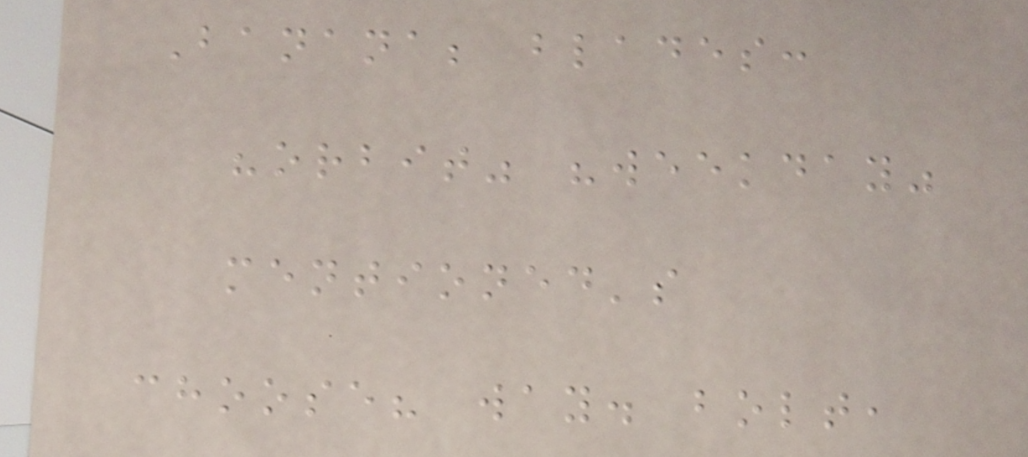Banana; blades:
"orbit" "weekday"
mentioned's
choose? way. bolt,
